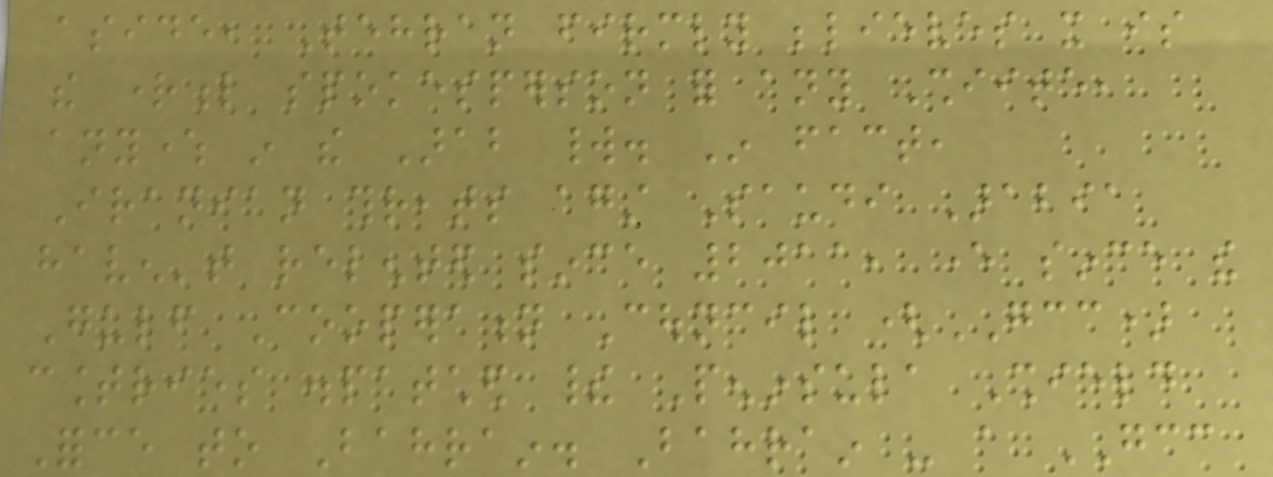aside, Tehran firmly believes it is
the rightful spokesperson for any Shiite,
anywhere in the Arab world. In fact,
Iranian threats against Saudi Arabia
haven't relented since 2011, ever since the
Gulf Cooperation Council (GCC)
countries dispatched their Peninsula Shield
Force to Bahrain. Bahrain - a GCC
